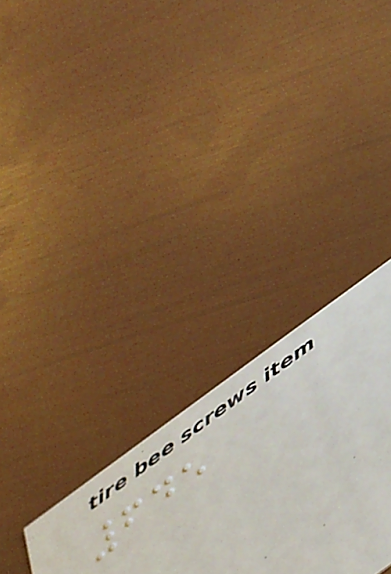645
